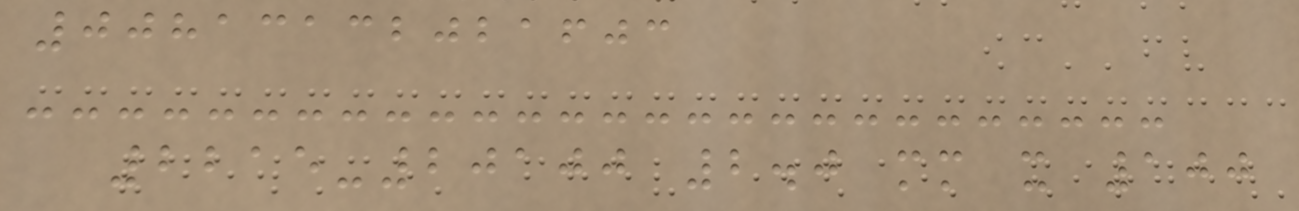00813132021603
2215-20100 2.0 mm x 100
